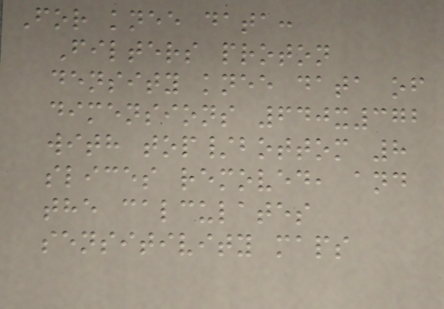For knee data:
Filters proton
density knee data of
dimensions 640x372
with top/bottom 8
slices removed, and
the calculates
sensitivity maps
